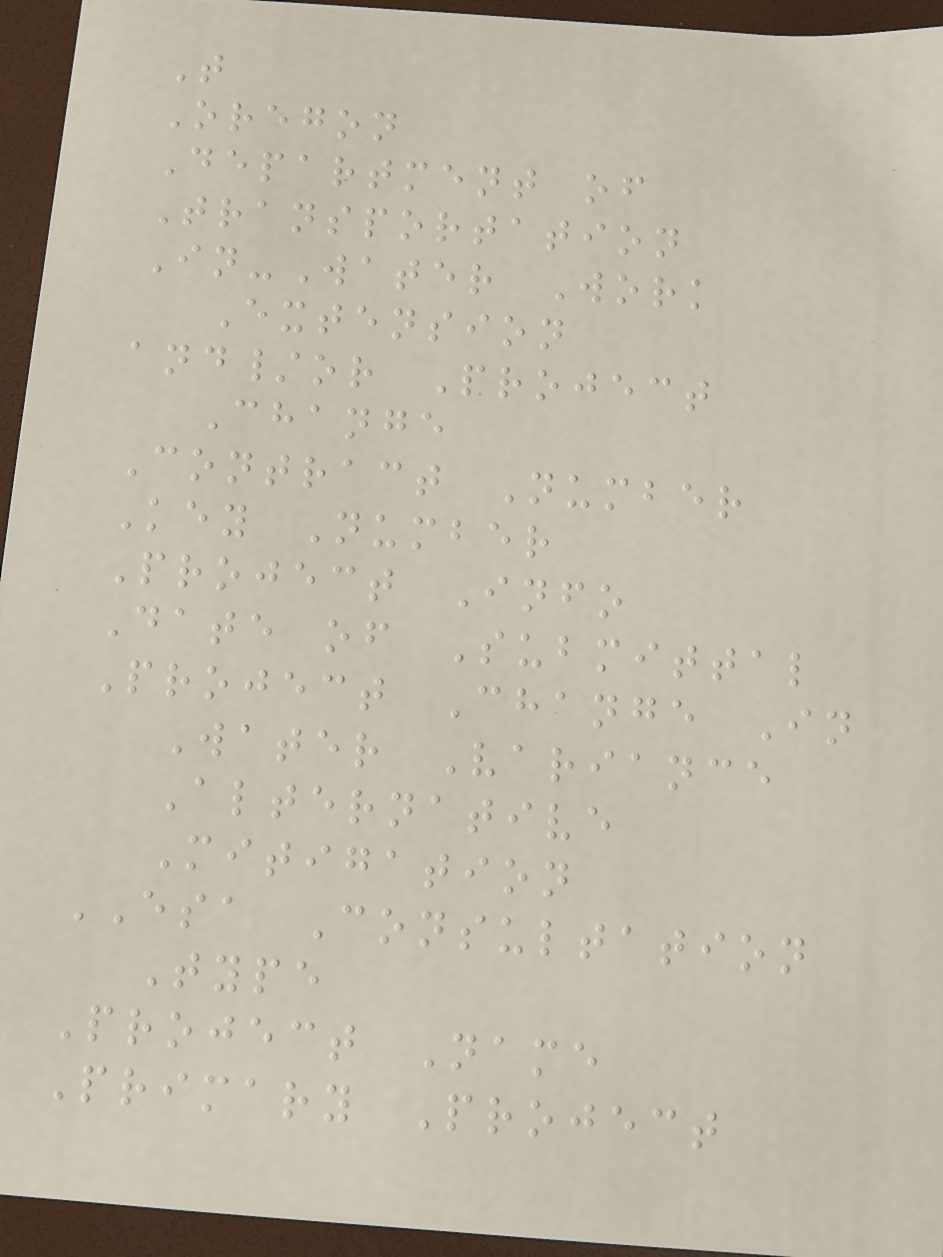T
Oregon
Department of
Transportation
In-Water Work
Extension
and/or Project
Change
Contract Number
Key Number
Project Info
Date of Submittal
Project Change In
Water Variance
Alternative
Mitigation
ESA Consultation
Type
Project Name
Primary Project
